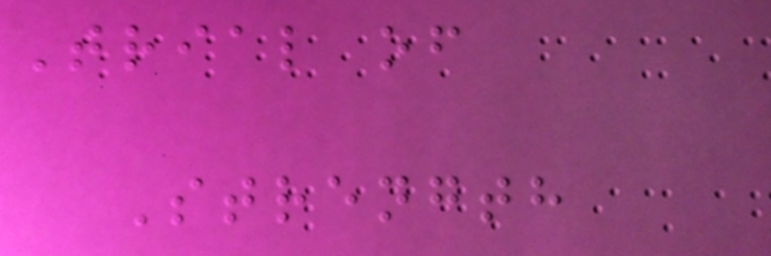Trial of
Strength
